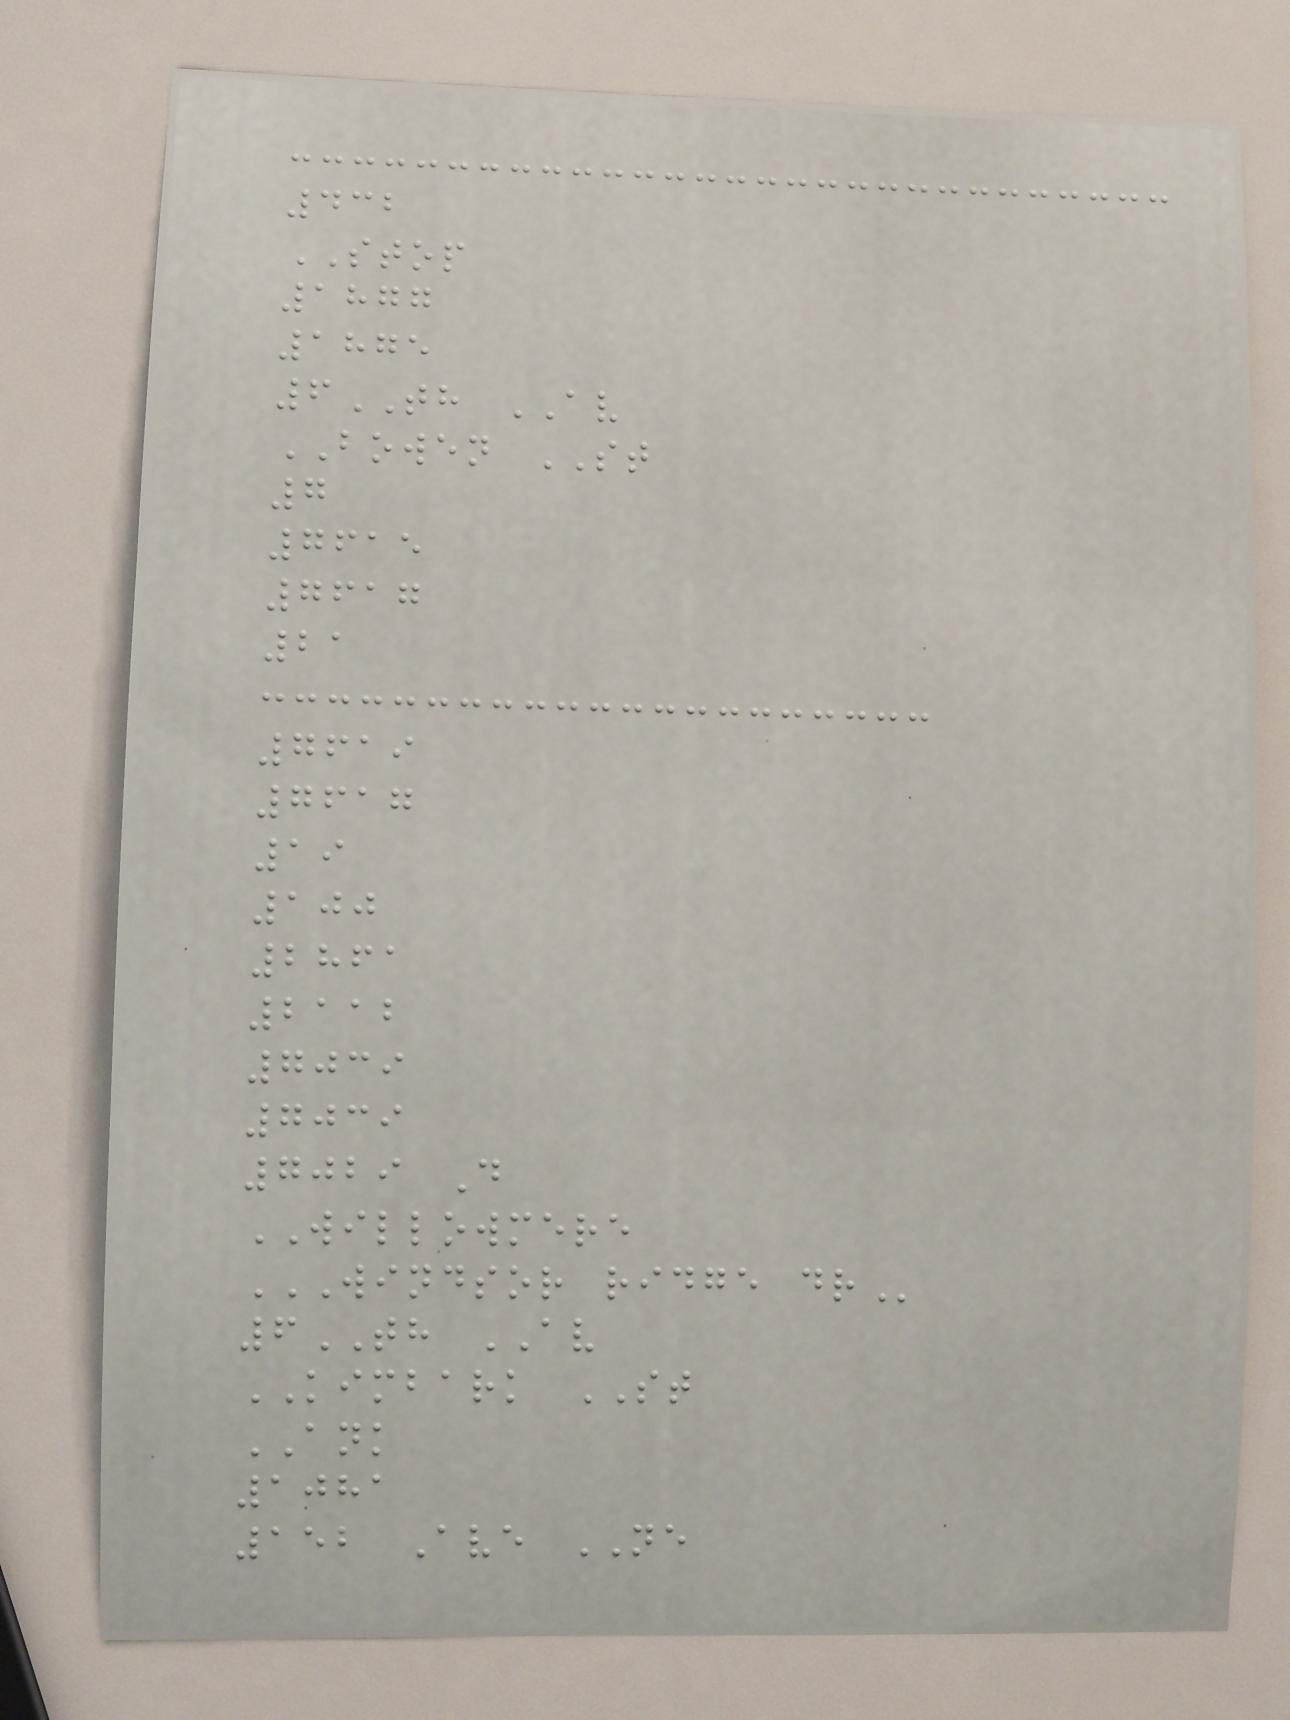432
STOP
1877
1875
6TH AV
BOWEN ST
7
7615
7617
21
7619
7617
19
100
2861
2112
7039
7039
7029 D
WILLOWMERE
WINDSOR RIDGE DR
6TH AV
KIMBARK ST
ANK
1081
152 Ave NE
